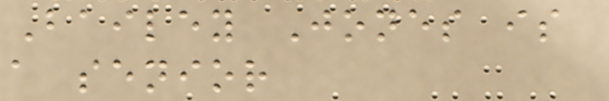Bailey Jones is
a senior
